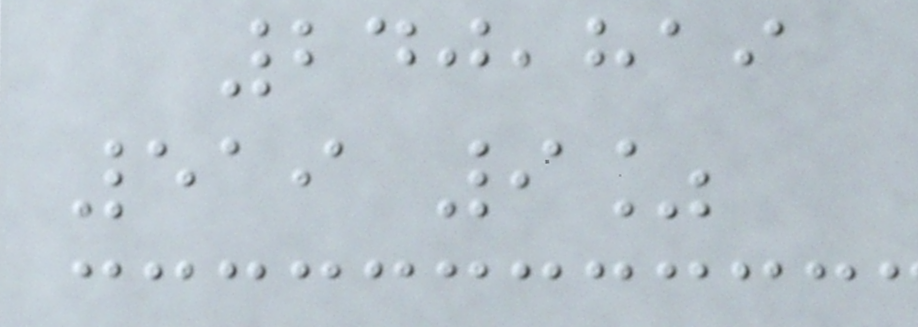240,819
519 9%
